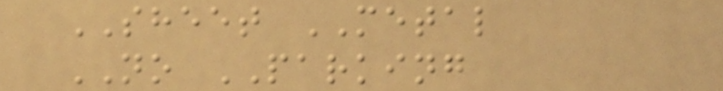SHEET METAL
NO PARKING
